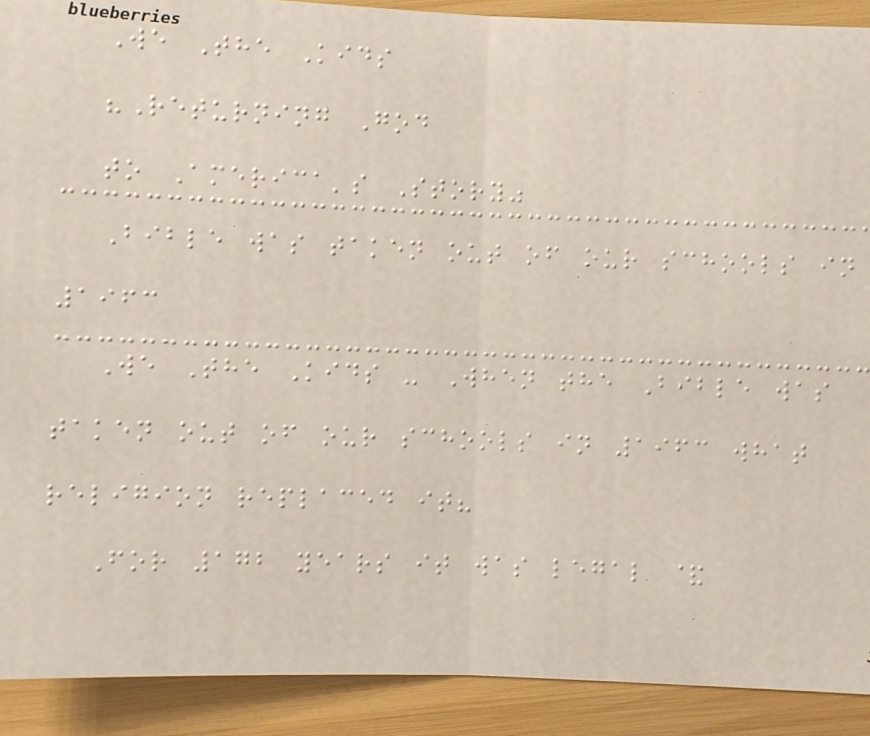We The Kids
"Returning God
to America's Story"
Bible was taken out of our schools in
1963
We The Kids - When the Bible was
taken out of our schools in 1963 what
religion replaced it?
For 172 years it was legal &
